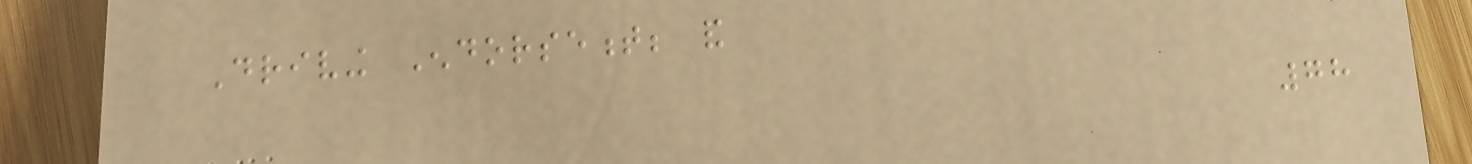Driving Endorsement; and
78
